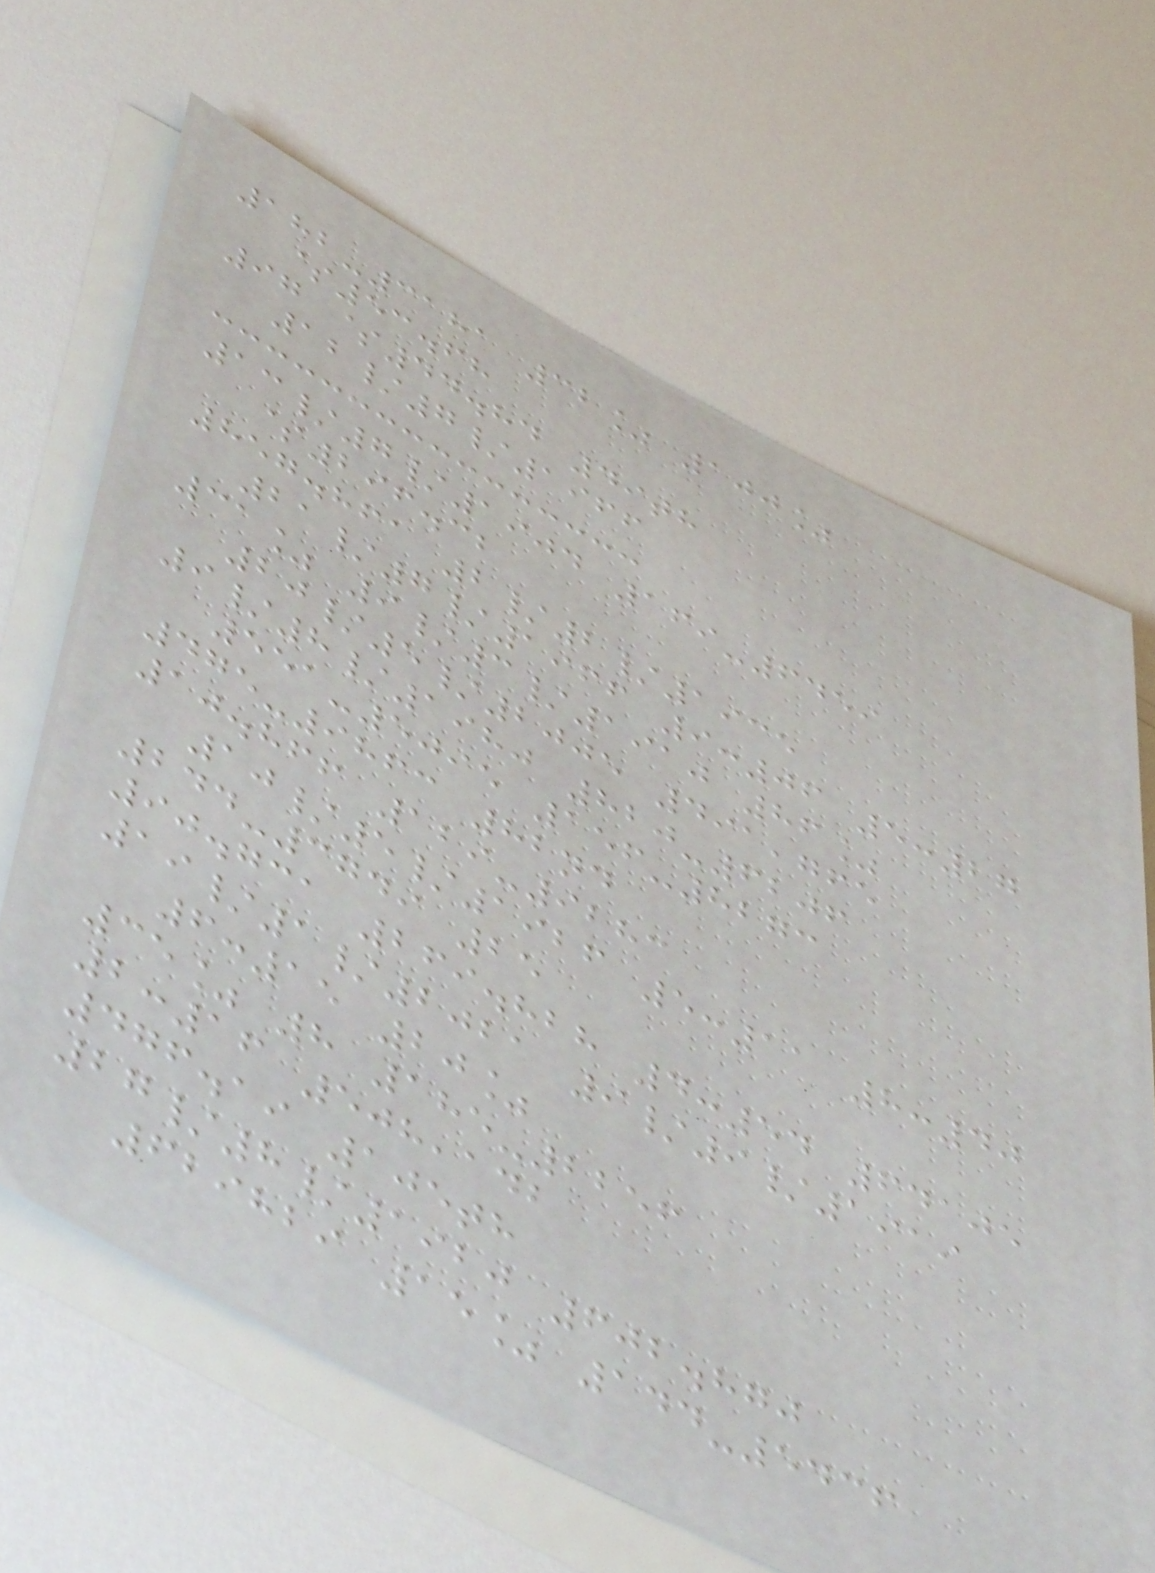182-3181 32% 100%
$53.68
97 $44.84 49th
12/7/1966
13/7/1904 169-6459
$296.32
857.861 2/2/1935
21/7/1966 9:06 5:27
31% 9/3/1910 86%
20/5/2005 491,765
9/8/1980 820-6206
551-5095 156-8273
475-9863 82nd
10.866 129-9283
10/5/1926 5:11 8:40
244-3749 25
90.731 269.828 4:54 64105
19/1/2021 9/9/1919
6:15 20%
35% 8 185-2256
2:16 508,142
476.19 105th
27/8/1920 602.870
629829 15% 144-5436
